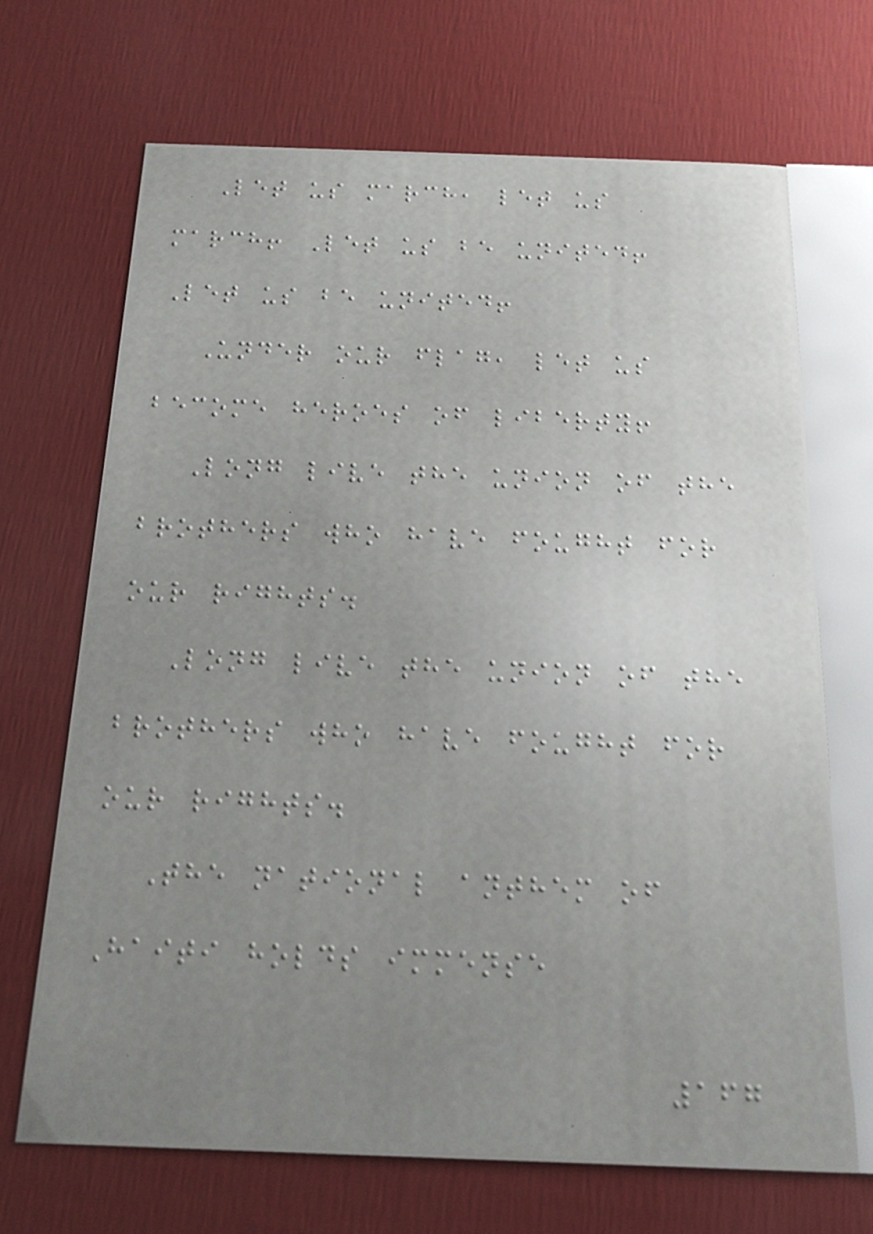Let us march, let us
march! Let us be united!
Let us be united!
Under our flag, let us
become heroes of liberty!
Long live the union of the
brothers who have fought for
our rights.
Long live the union of the
brothers who have fought for
our rights.
The national anthem of
Haiti holds immense
167
